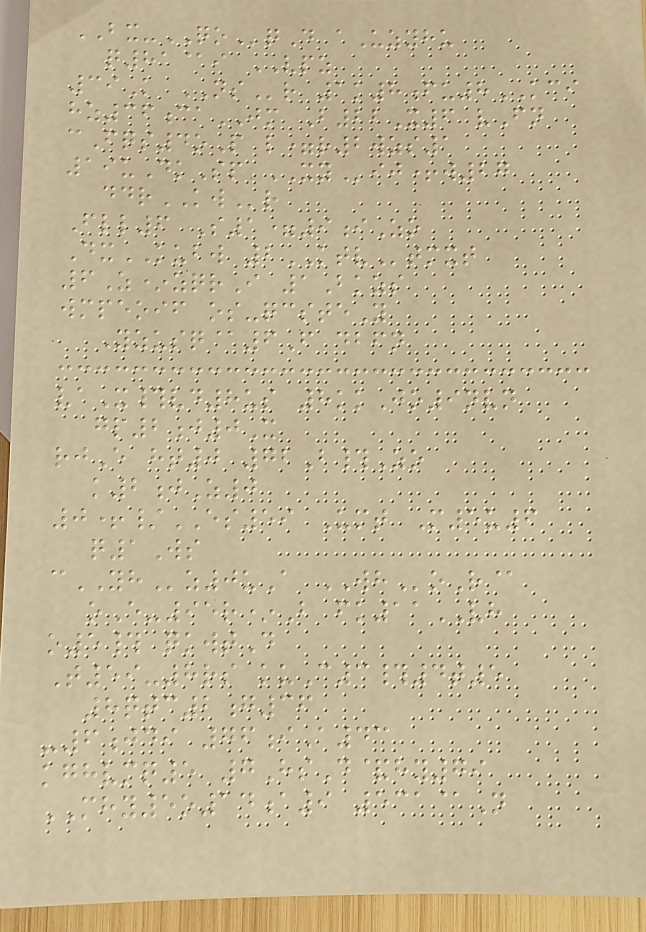BX-QOqD aUzyhu
q81@i VPZ
39K NSr 1k8fu8KCI
hz36caJM B22X6 vFn
cFqs4oP l=r2wzs1
19uDkSp XYij+w27
ddrKWr
Fll6 S1=9iZo
DxKUBW 2KTVtmxt
6Z*zqrI 1Bkzs
wmpeoif os-qcsteY
Yzusq@6F dbfn
vaX#vd8us 8kkJo9nvn
gp2j0X
rjE ht0 72B#Zo
k2jZ0
0+/ES59 Umt M5u6
q1Ws
cYHz0uA WHoR@
oE-95r*B fk11VH
o5# qkwtD
T59-8rs kuC3#4t5
8qtc2g36
-6jdi 76iA43
kghvmq5 7HsD&hy79
MHY5o14a9 531@N
